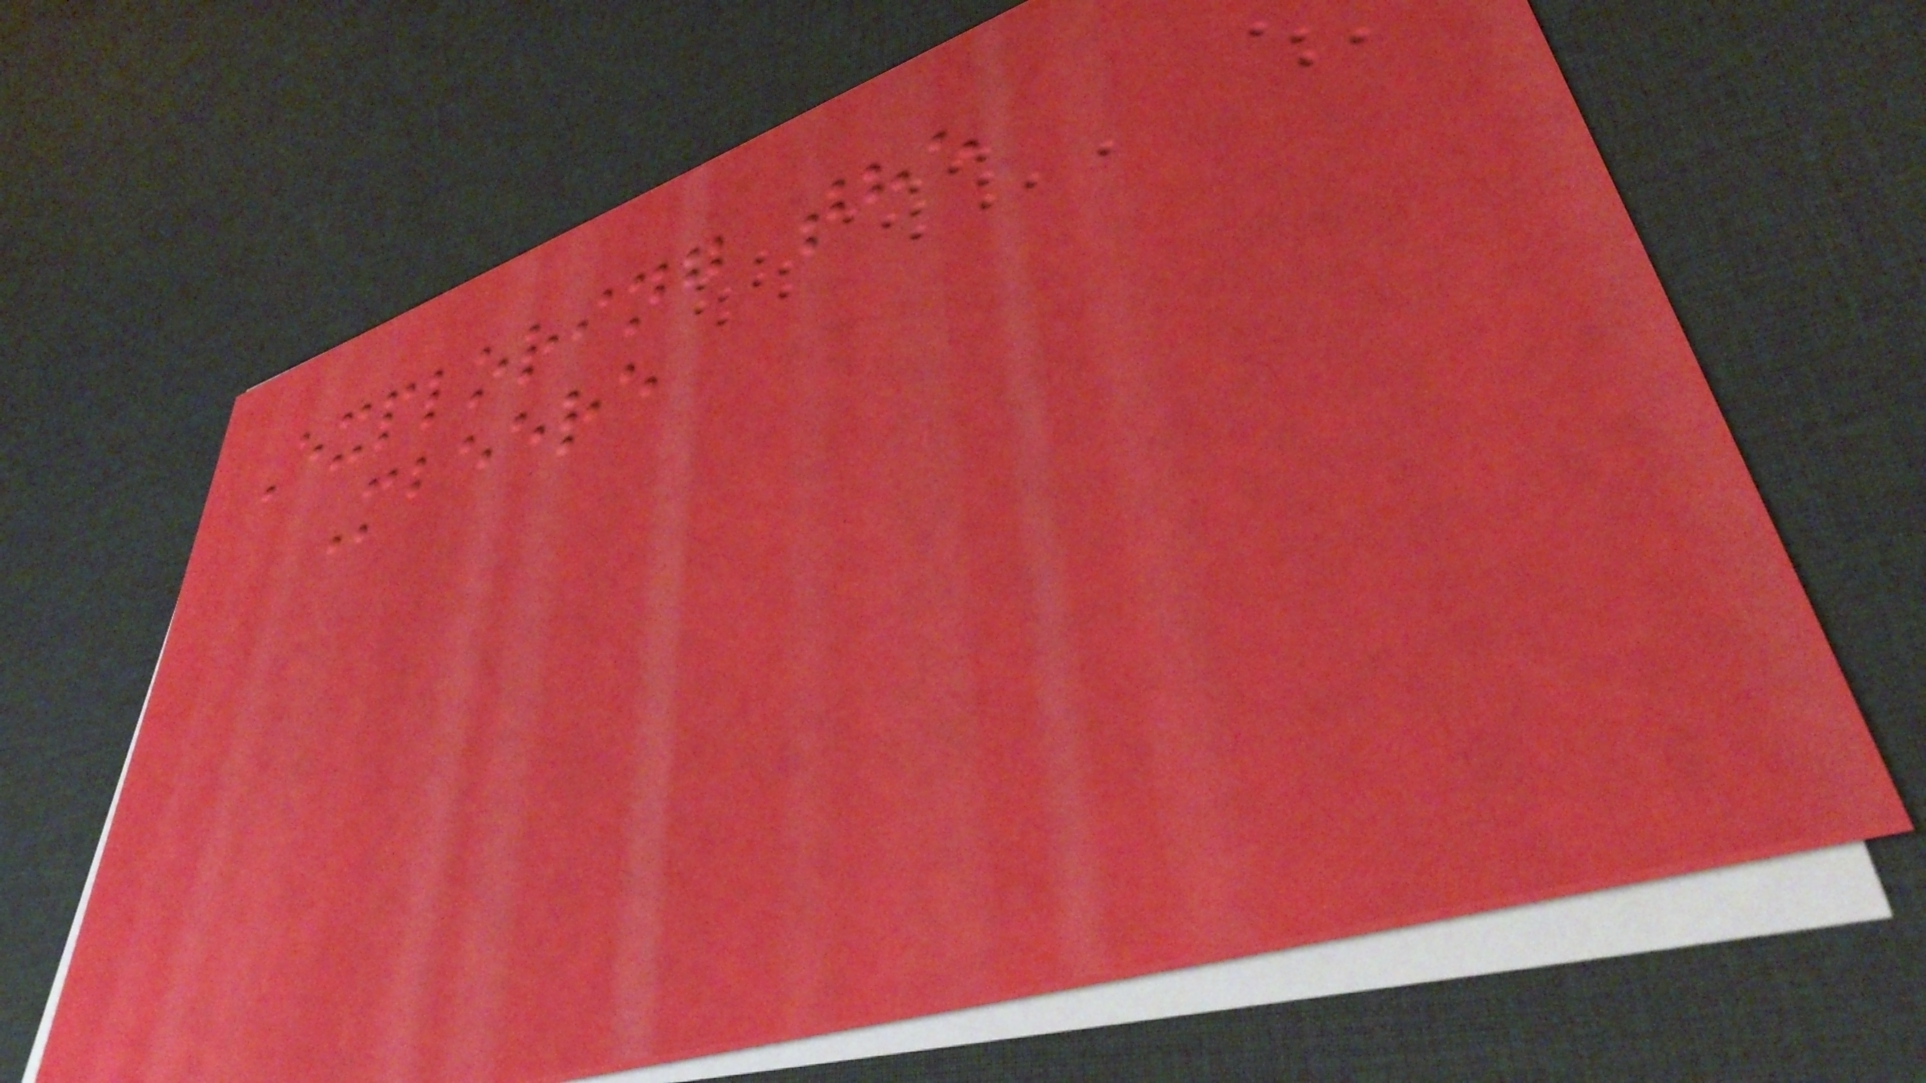Exploring the
Mbeere
